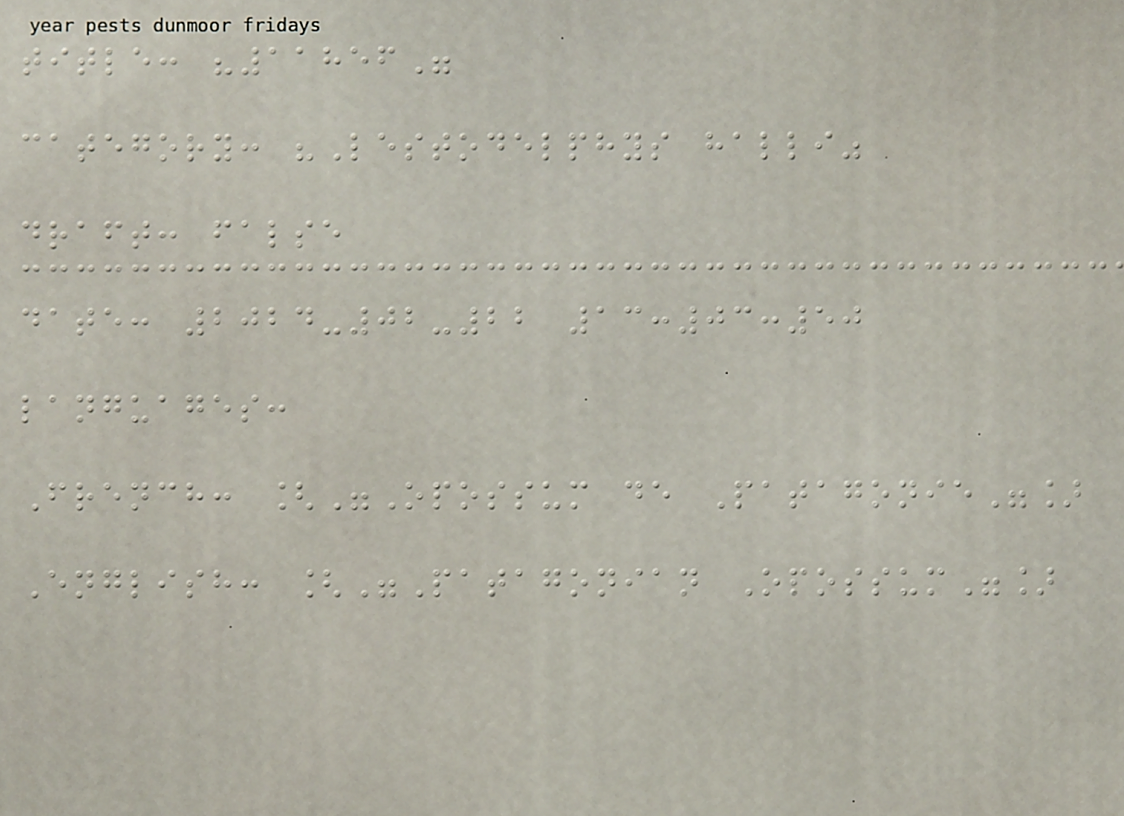title: "11856"
category: "Lestodelphys halli"
draft: false
date: 2024-02-22 13:03:50
languages:
French: ["Opossum de Patagonie"]
English: ["Patagonian Opossum"]
